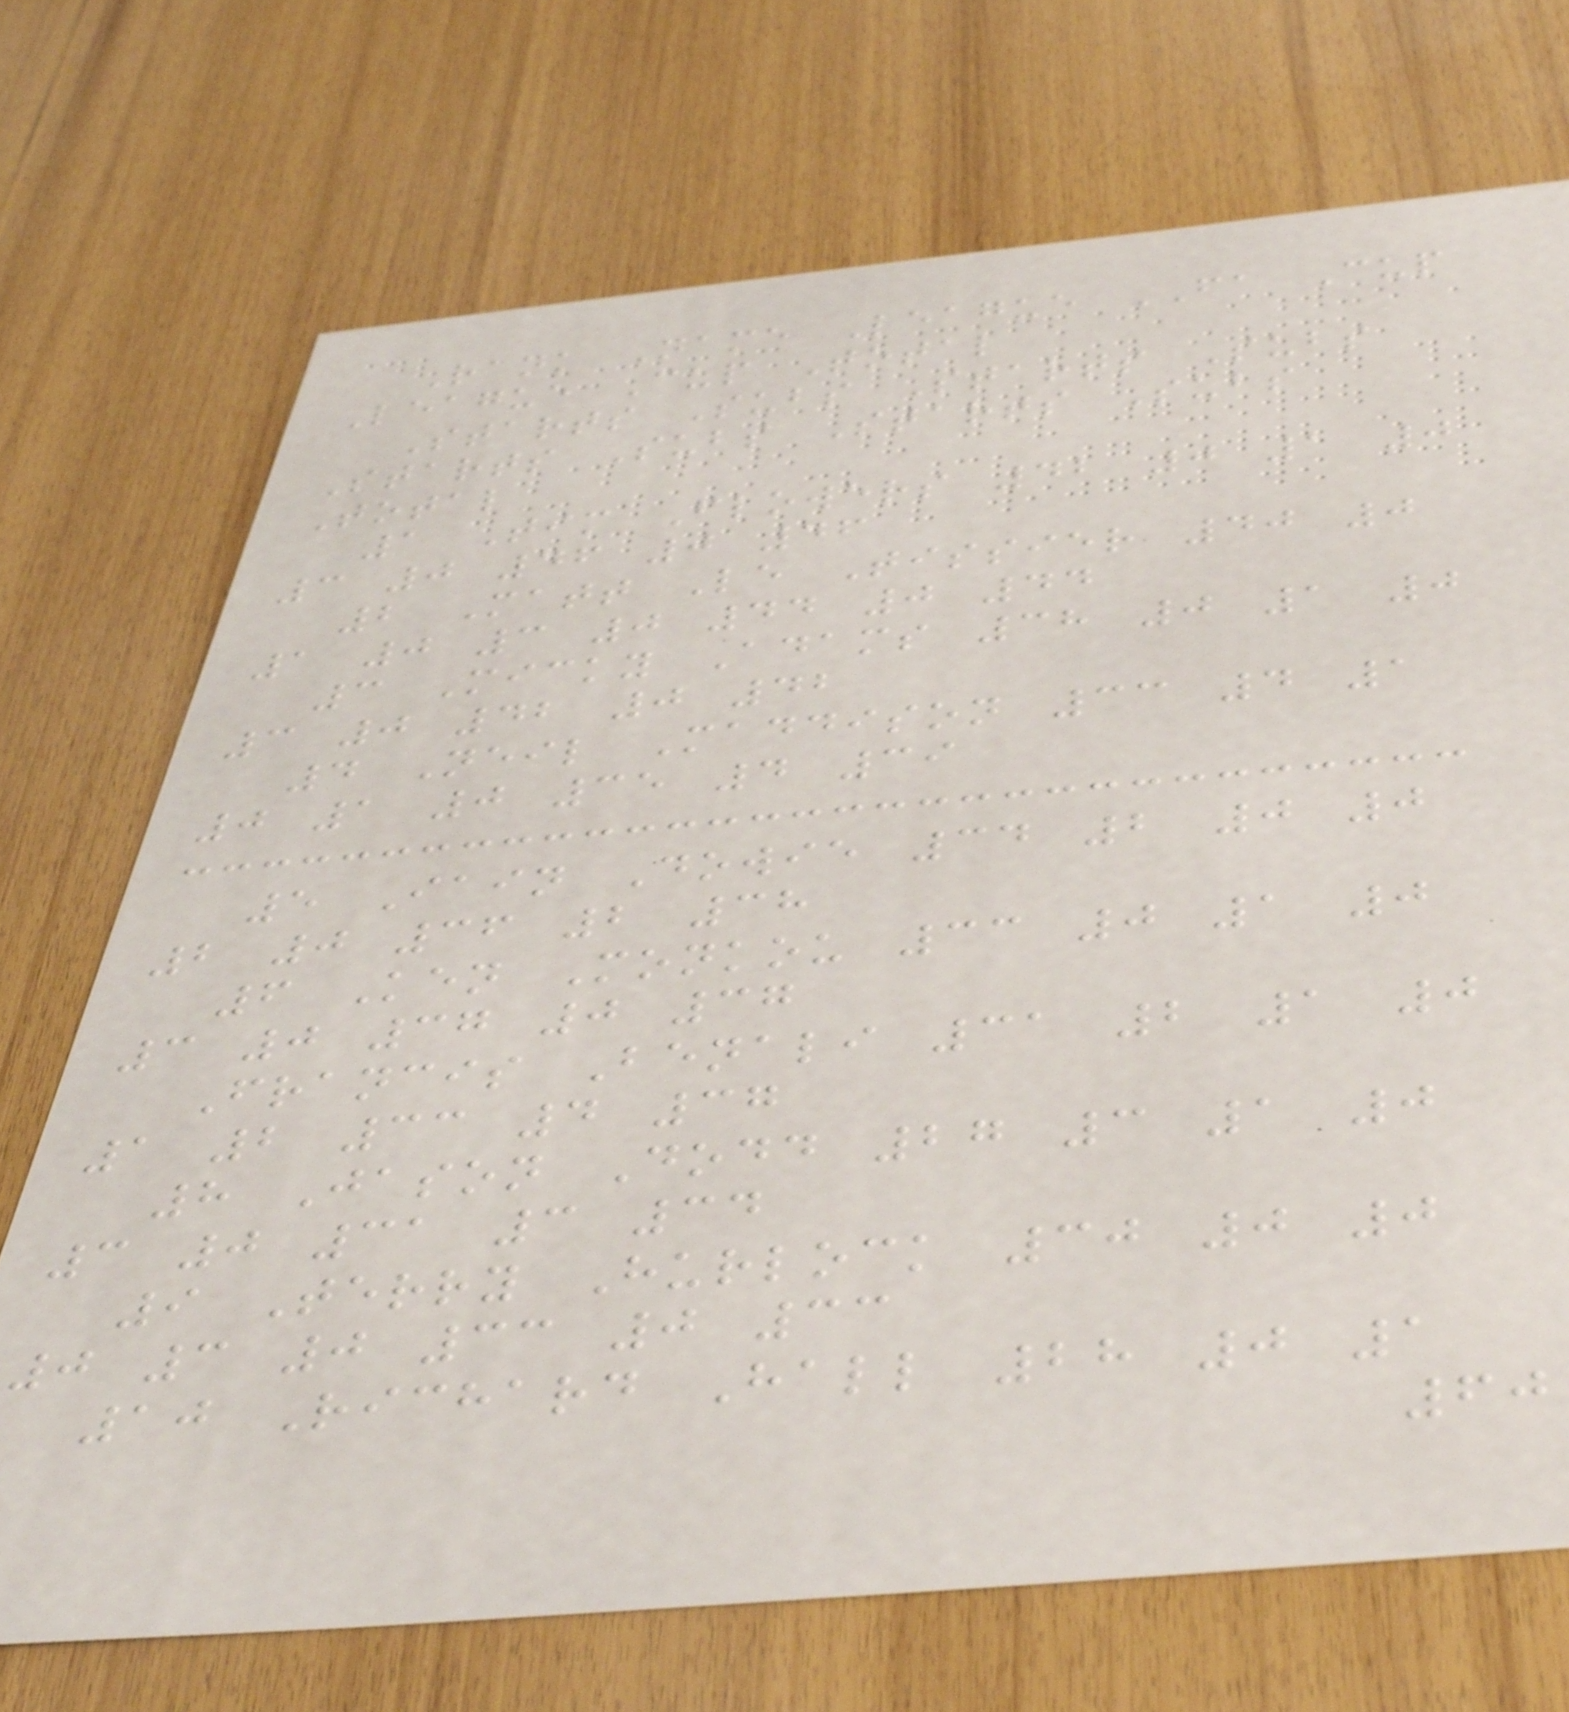Rank Name League FA Cup
League Cup Total
Starts Subs Starts Subs
Starts Subs Starts Subs
Total
1 Tim Flowers 42 0 1 0
3 0 46 0 46
2 Matt Le Tissier 40 0
1 0 3 0 44 0 44
3 Micky Adams 38 0 1 0
3 0 42 0 42
4 Neil Maddison 33 4 1
0 1 0 35 4 39
5 Iain Dowie 34 2 0 0
2 0 36 2 38
6 Ken Monkou 33 0 1 0
3 0 37 0 37
Francis Benali 31 2 1 0
1 2 33 4 37
8 Jason Dodd 27 3 1 0
3 0 31 3 34
9 Terry Hurlock 30 0 0
0 3 0 33 0 33
10 Richard Hall 28 0 1
60
